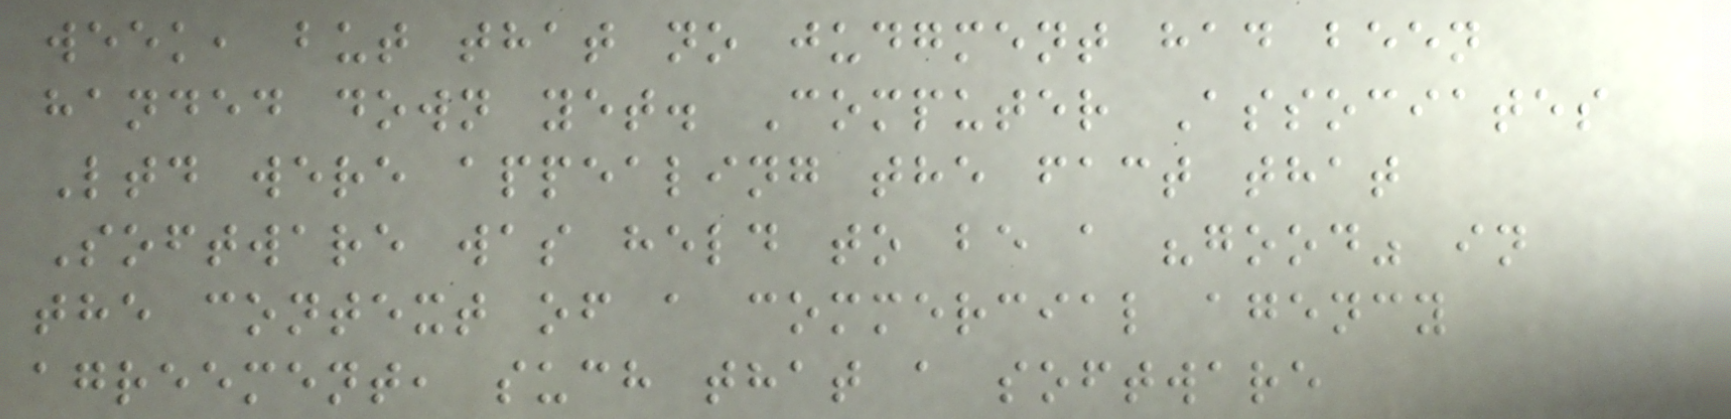week, but that no judgment had been
handed down yet. Computer Associates
Ltd were appealing the fact that
Software was held to be a "good" in
the context of a commercial agency
agreement, such that a software
